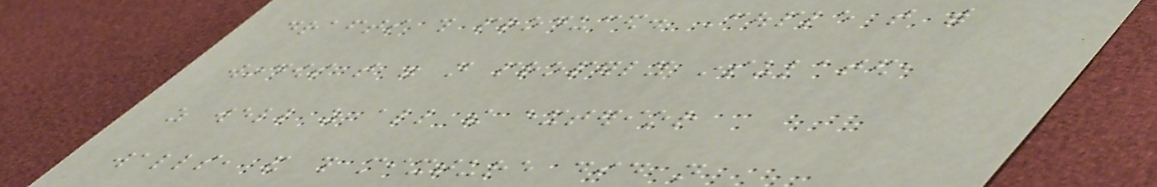drafts this produced. Couple that with
windows that were not properly insulated,
as well as all the exterior
walls, and this mixture did not
